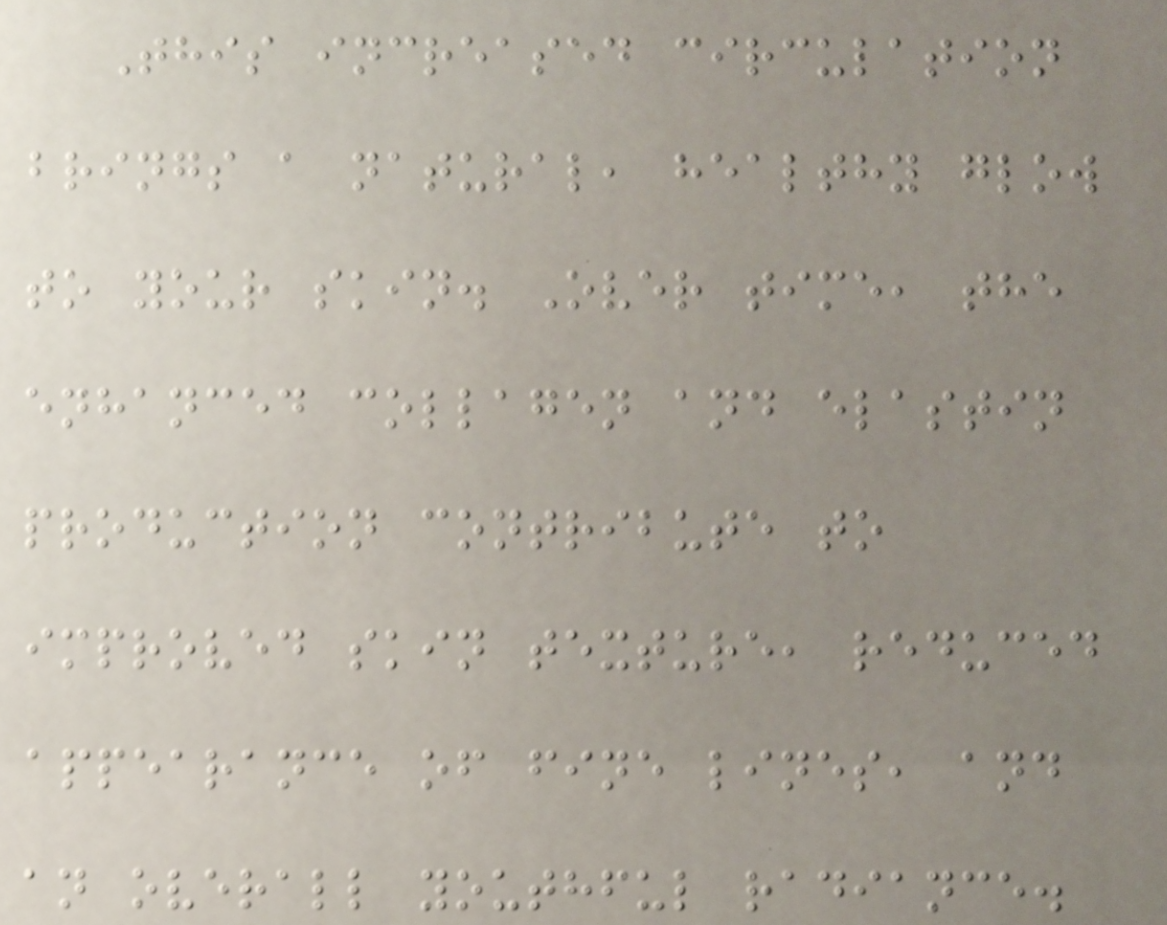This increased circulation
brings a natural, healthy glow
to your skin. Over time, the
enhanced collagen and elastin
production contribute to
improved skin texture, reduced
appearance of fine lines, and
an overall youthful radiance.
